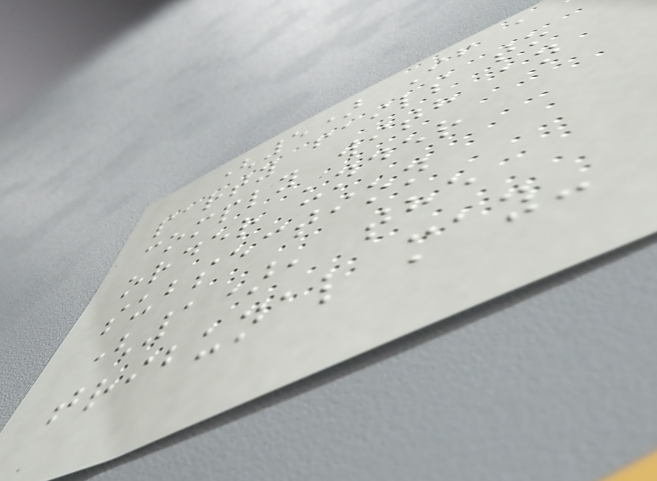(5) If a
party fails to
comply with an
order under
subsection
(1), the
tribunal may-
